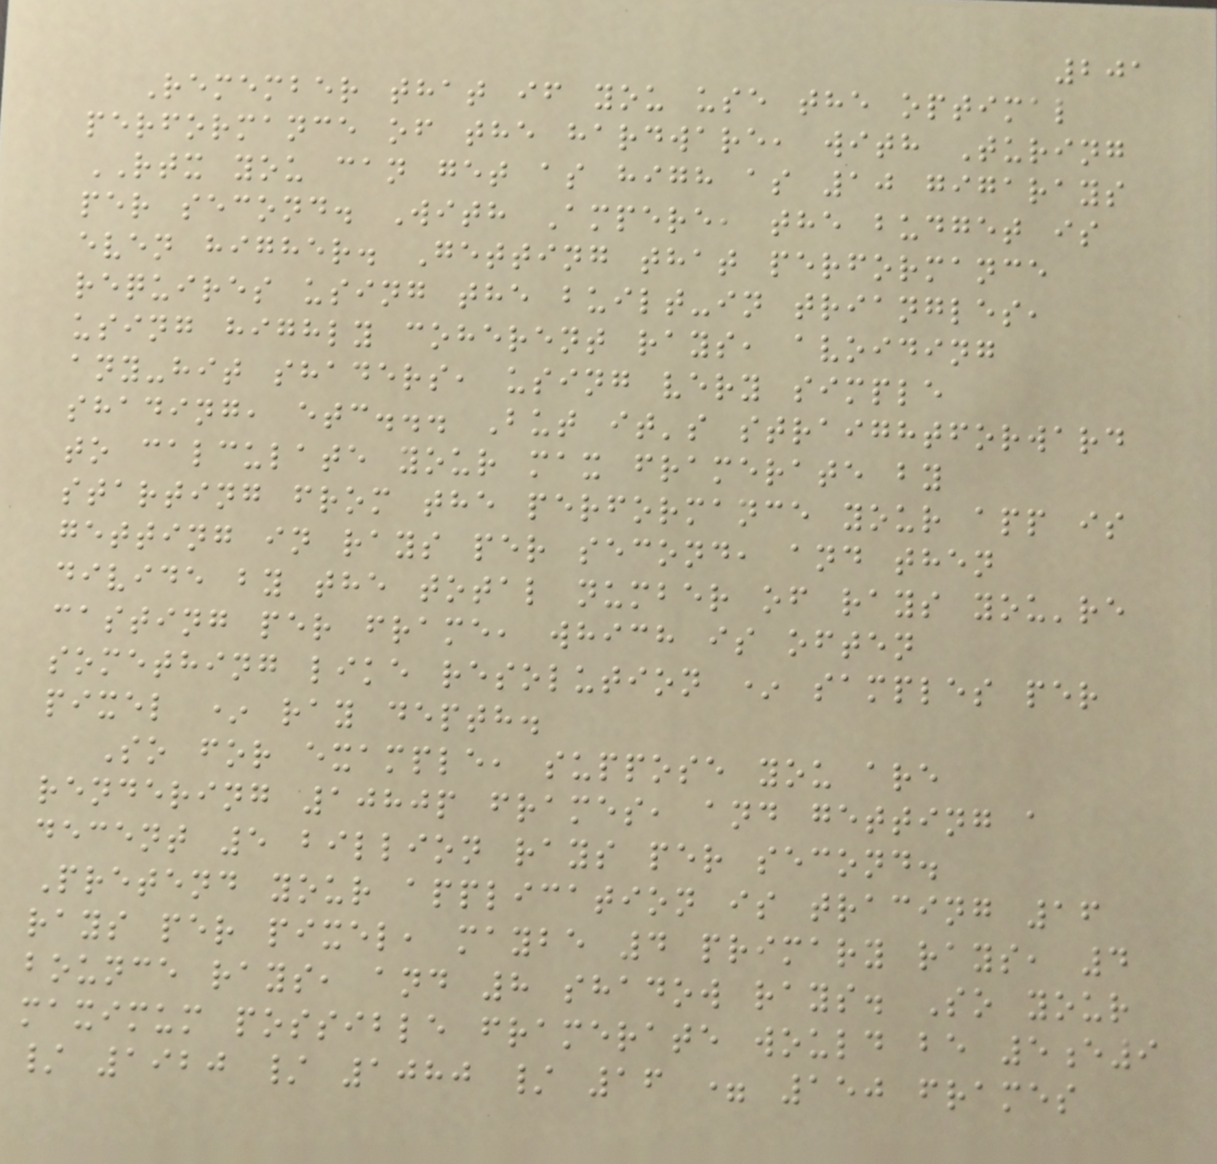201
Remember that if you use the optimal
performance of the hardware, with Turing
RTX you can get as high as 10 gigarays
per second. With Ampere, the budget is
even higher. Getting that performance
requires using the built-in triangles,
using highly coherent rays, avoiding
any-hit shaders, using very simple
shading, etc... But it's straightforward
to calculate your max framerate by
starting from the performance your app is
getting in rays per second, and then
divide by the total number of rays you're
casting per frame, which is often
something like resolution * samples per
pixel * ray depth.
So for example, suppose you are
rendering 1080p frames, and getting a
decent 5 billion rays per second.
Pretend your application is tracing 16
rays per pixel, maybe 4 primary rays, 4
bounce rays, and 8 shadow rays. So your
maximum possible framerate would be 5e9
/ 1920 / 1080 / 16 = 150 frames
